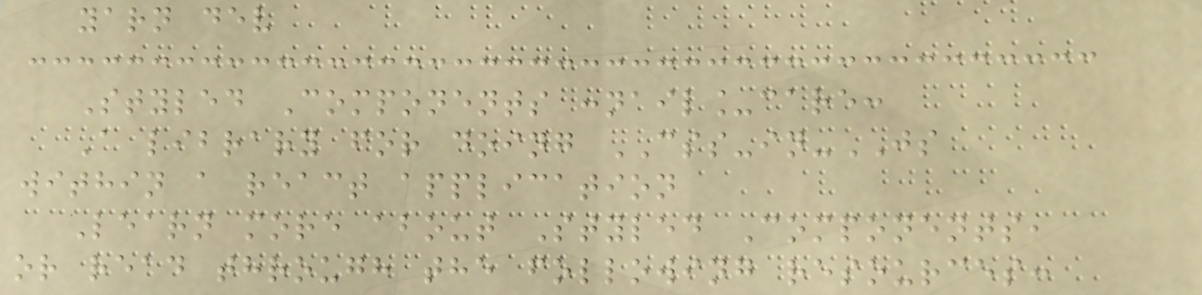yarn dev
Styled Components :nail_care:
A library for doing CSS-in-JS
within a react application
Learn more about Styled Components,
or read through the following resources:
